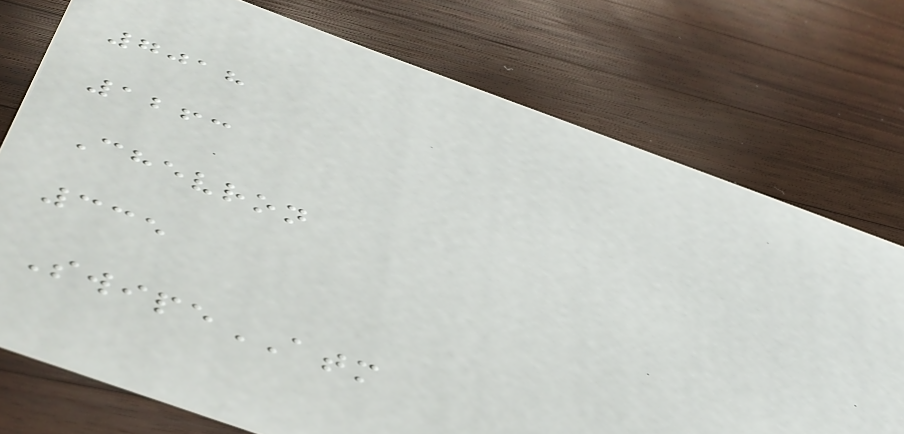7018
1263
Chevron
335
SwipeATM
